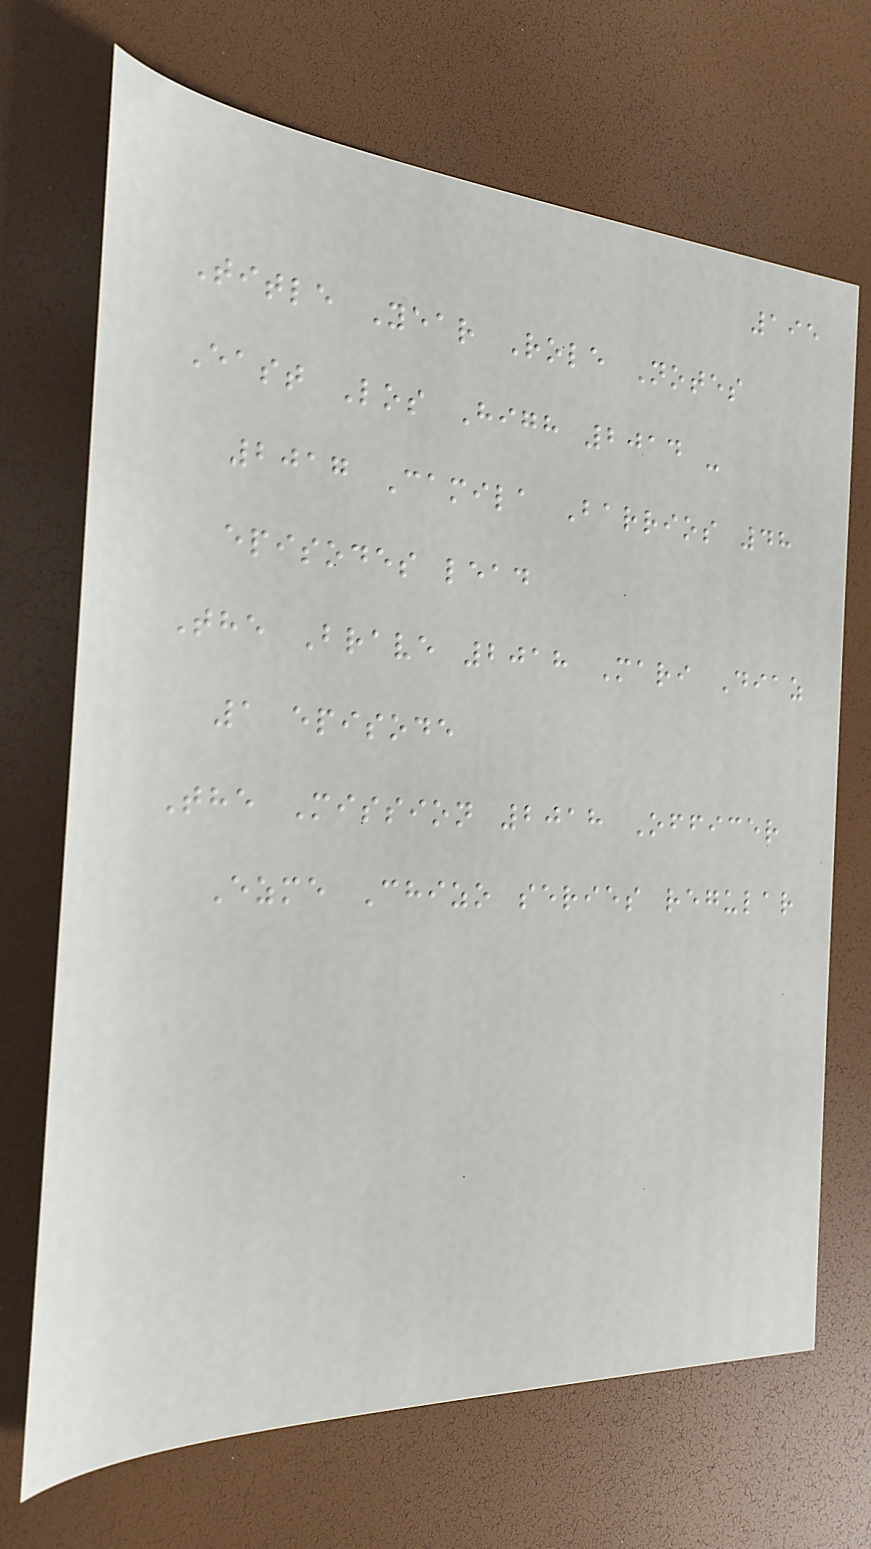195
Title Year Role Notes
East Los High 2014 -
2017 Camila Barrios 48
episodes lead
The Brave 2018 Mari Diaz
1 episode
The Mission 2018 Officer
Ezme Chizo series regular
